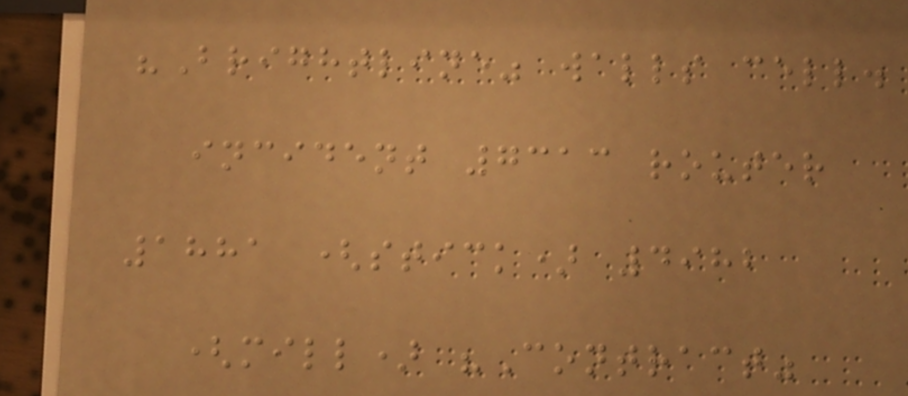"Brightline" walls cell.
incident 7313 router
1881 (stick) 4982
(mill) "Contract"
